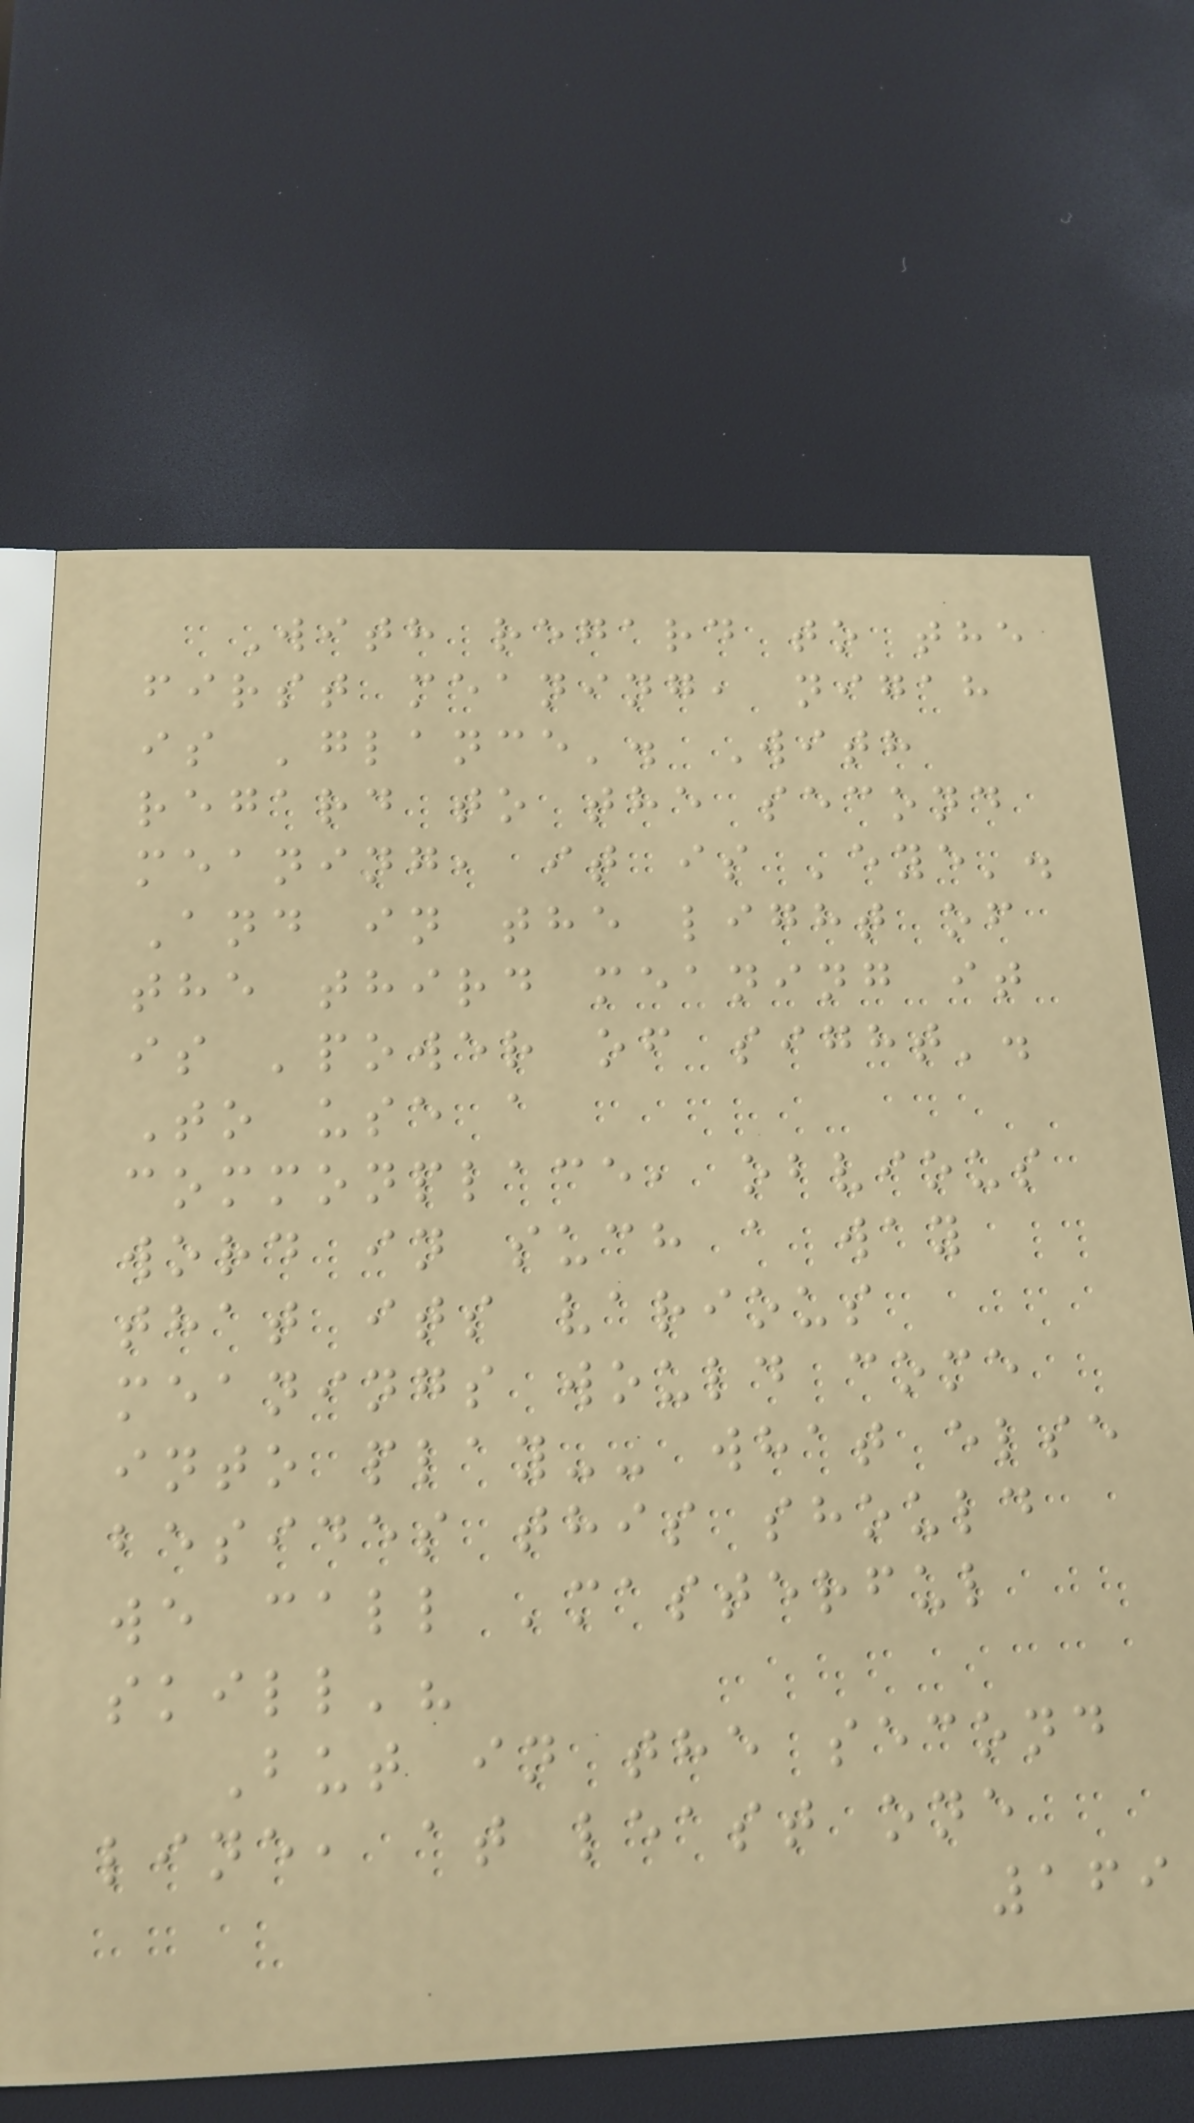With regard to the
first meaning, nigah
is 'glance'. With
regard to the second
meaning, it is 'eye'.
And in the light of
the third meaning it
is 'power of sight'.
To use a
commonplace, obvious
word in such a way
that its various
meanings would come
into play-- what else
besides this should
we call 'masterful
skill'?
But in the second
line, at least one
169
